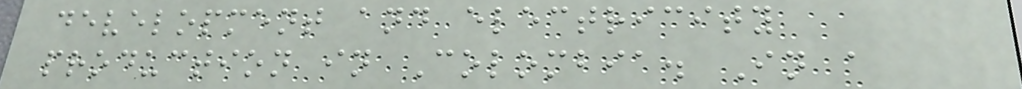development and electricity
production in Colombia. In a
